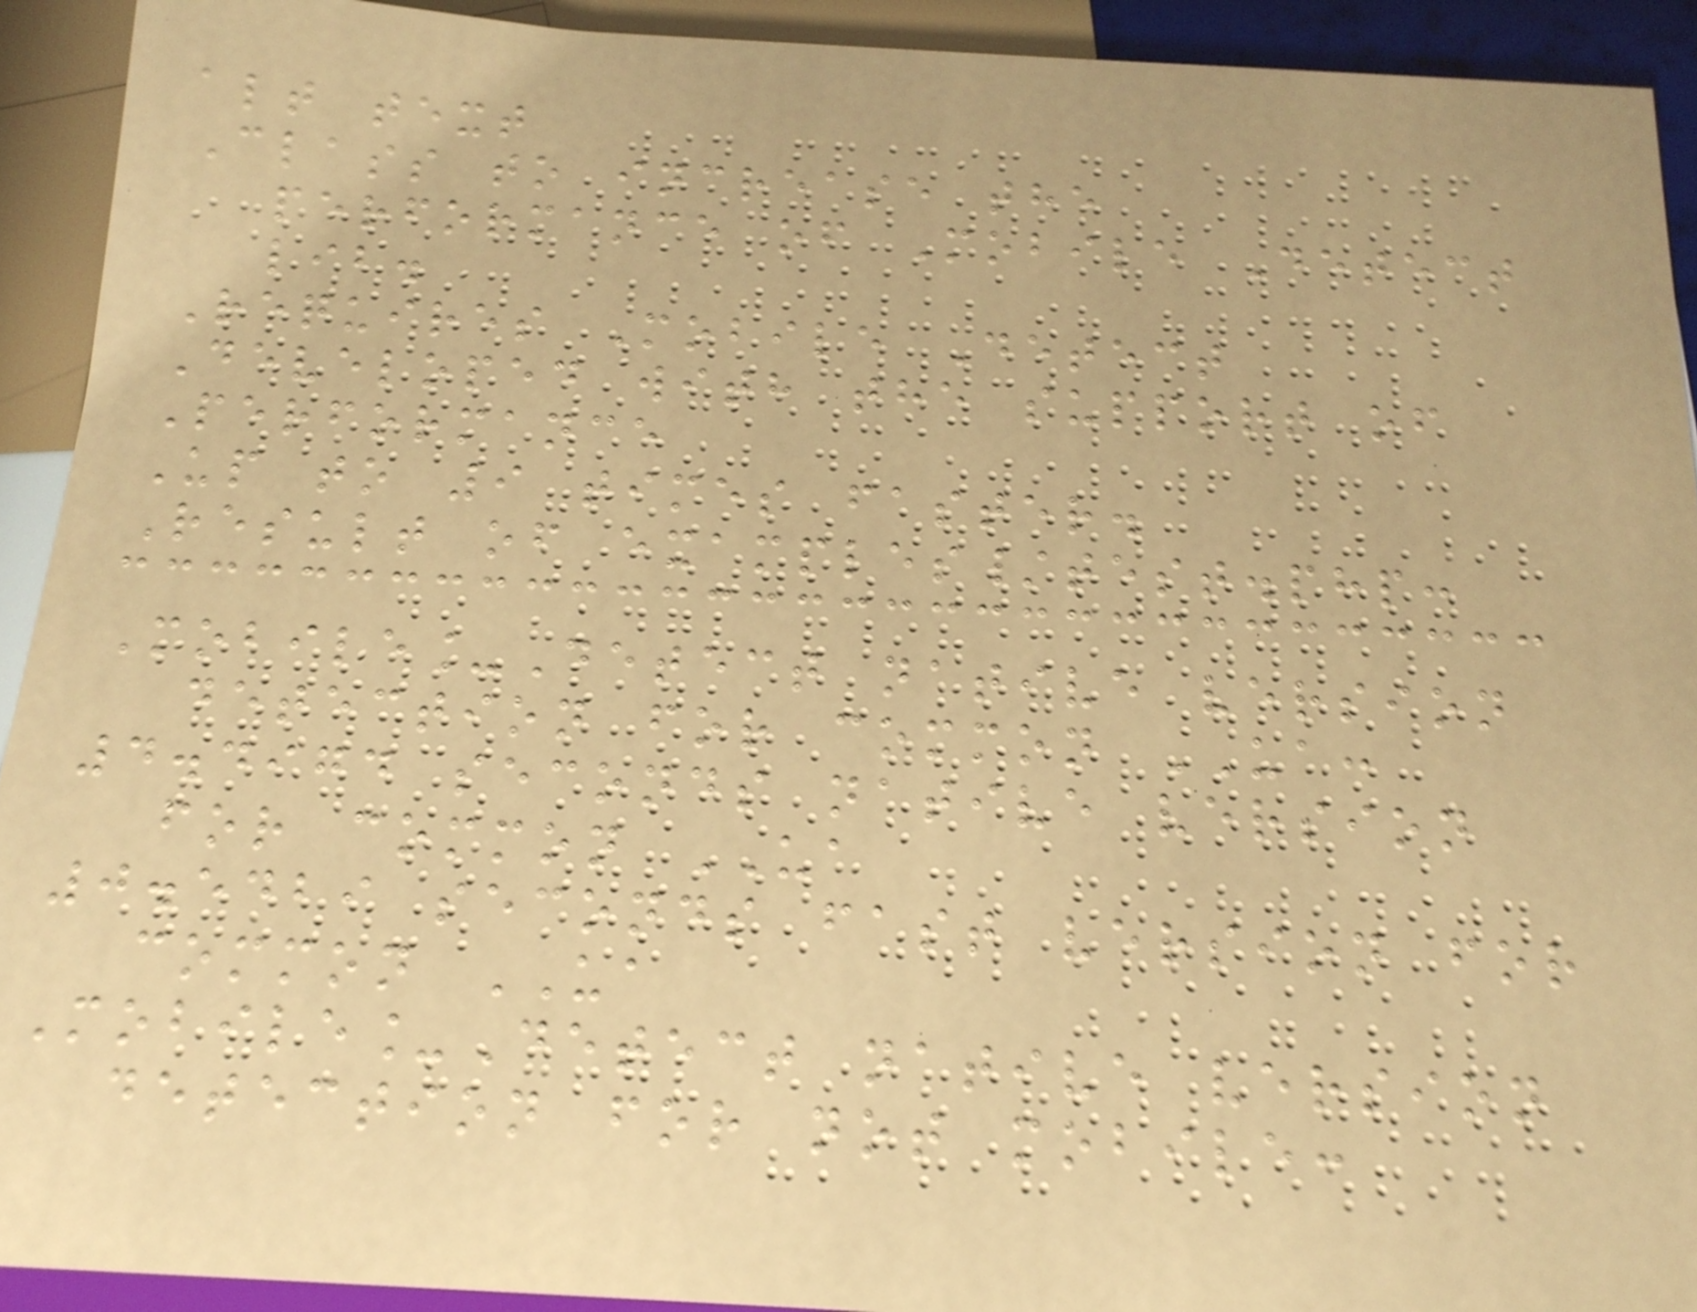alt text
Class to increase the
performance of Mobile Detect
lib.
Requires Mobile Detect
Developed with the support of
Performance
Up to 9 times faster.
Result of examples/test.php:
Mobile_Detect native version
detection for common UA:
4.4974 seconds native version
for common UA
0.5429 seconds fast version for
common UA
Mobile_Detect native version
detection for not mobile:
